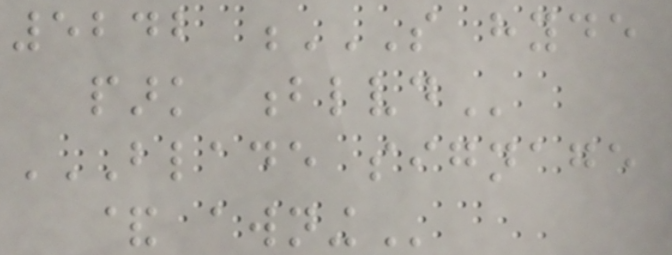5242 S HYDE
PARK BLVD
BLADE SIGNAGE
& AWNING
